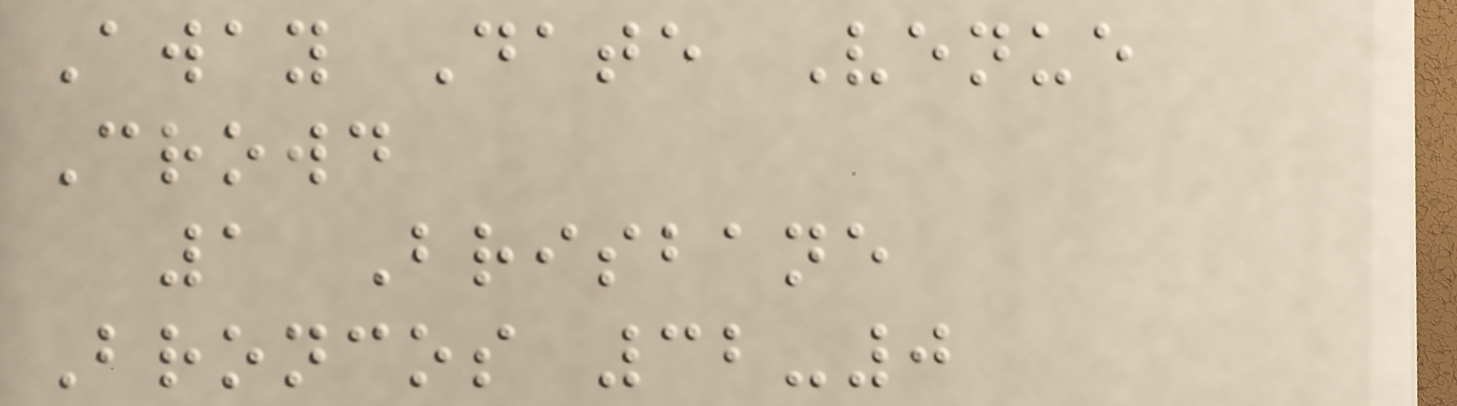Away Date Venue
Crowd
1 Brisbane
Broncos 32-0
